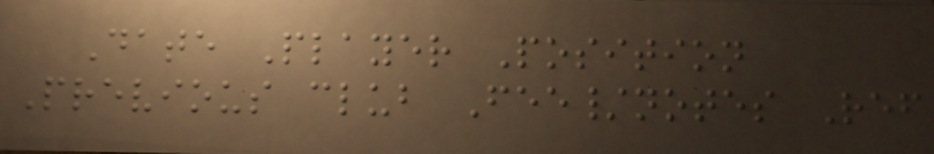Date Player Position
Previous club Fee/notes Ref
